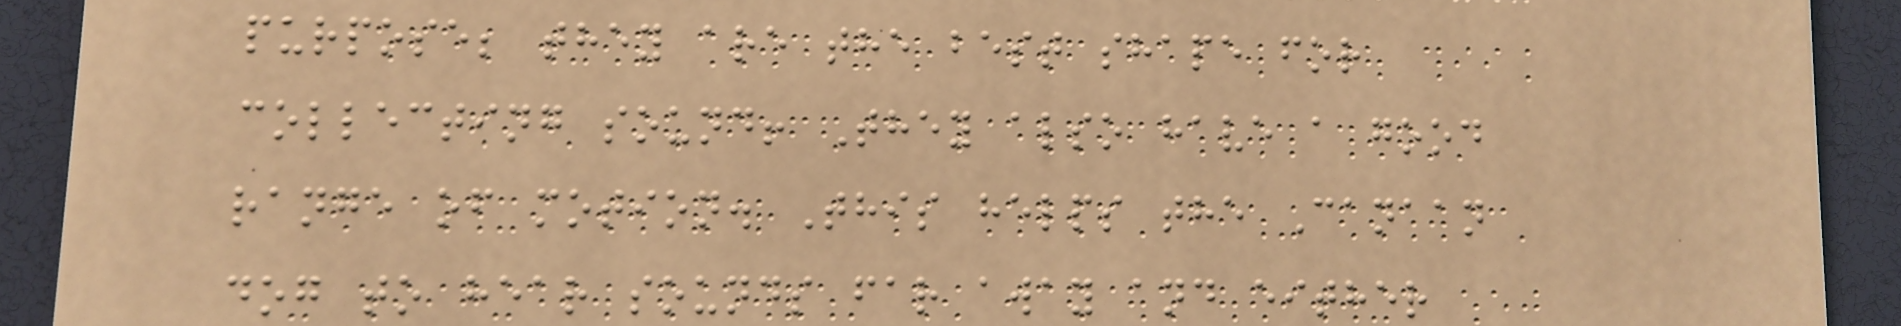purpose; they are the best shape for
collecting sound! They also have a good
range of motion. This helps the Canaan
dog to hear sounds far away and either
